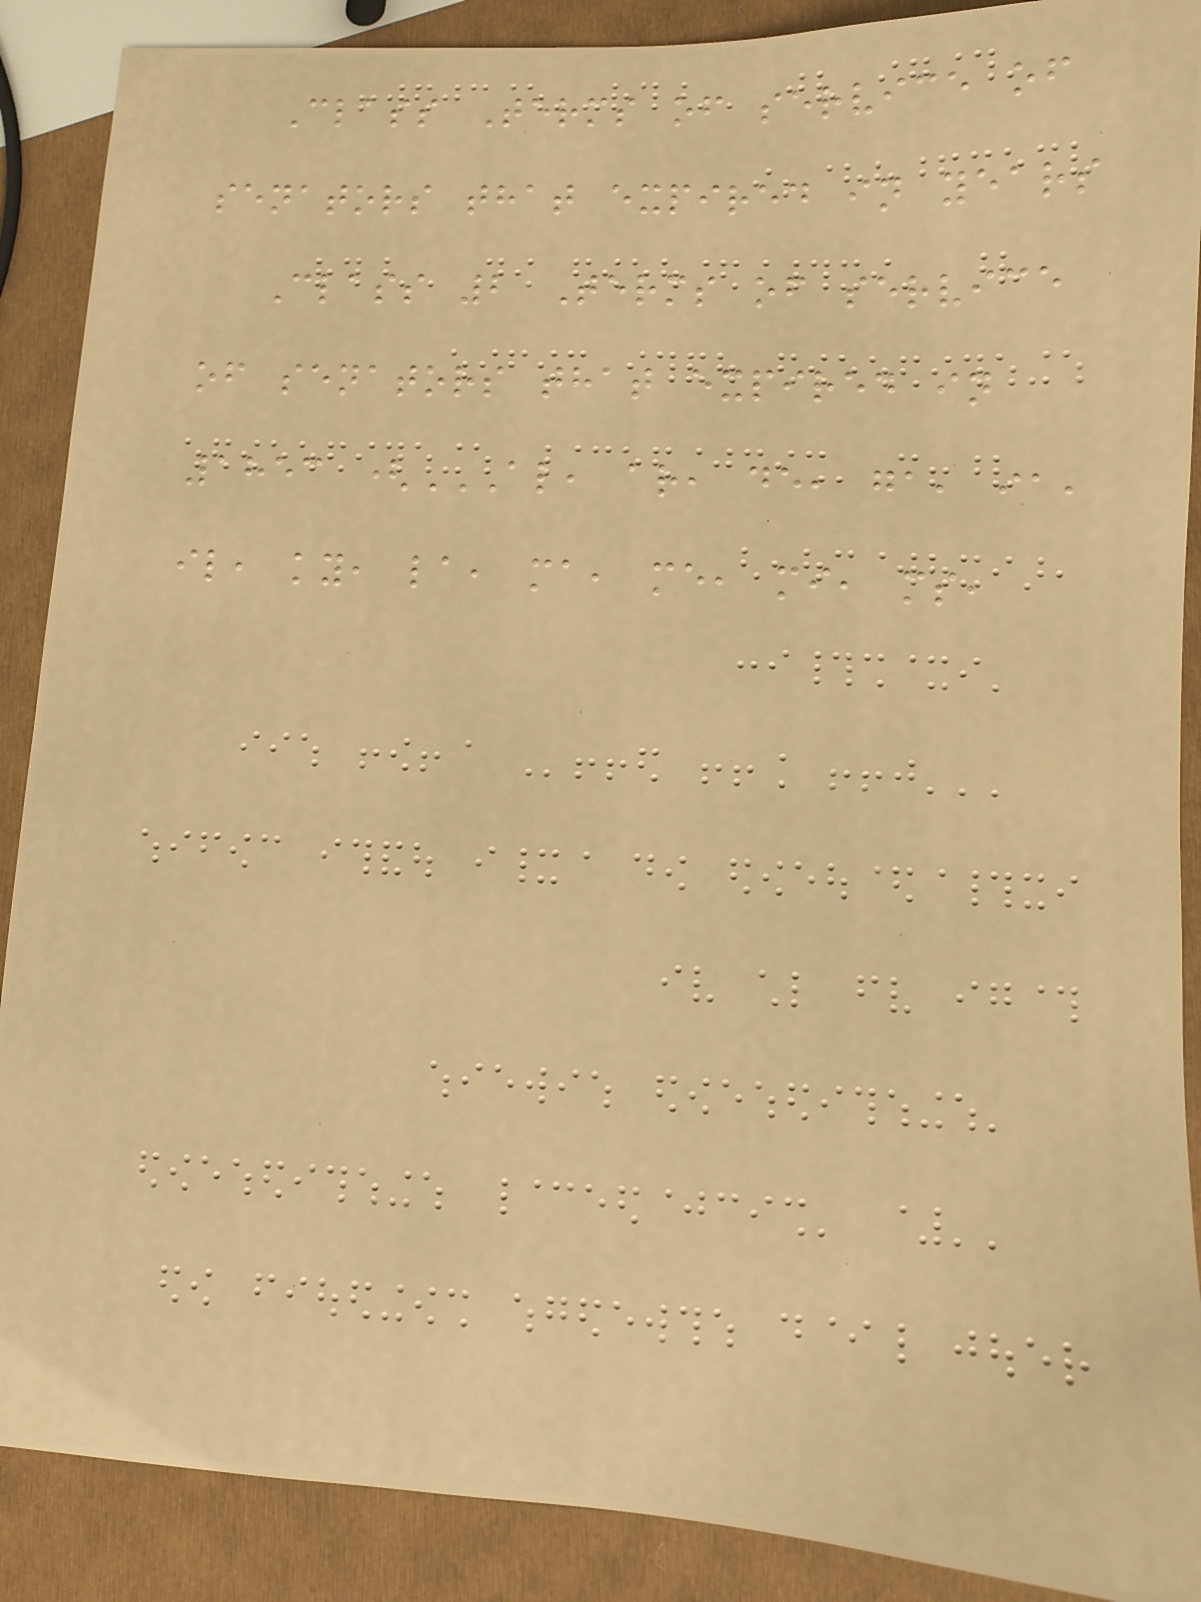Class Terms of service of
senators that expired in years
Class 2 Terms of service
of senators that expired in
1853 (AL, AR, DE, GA, IA,
IL, KY, LA, MA, ME, MI, MS,
